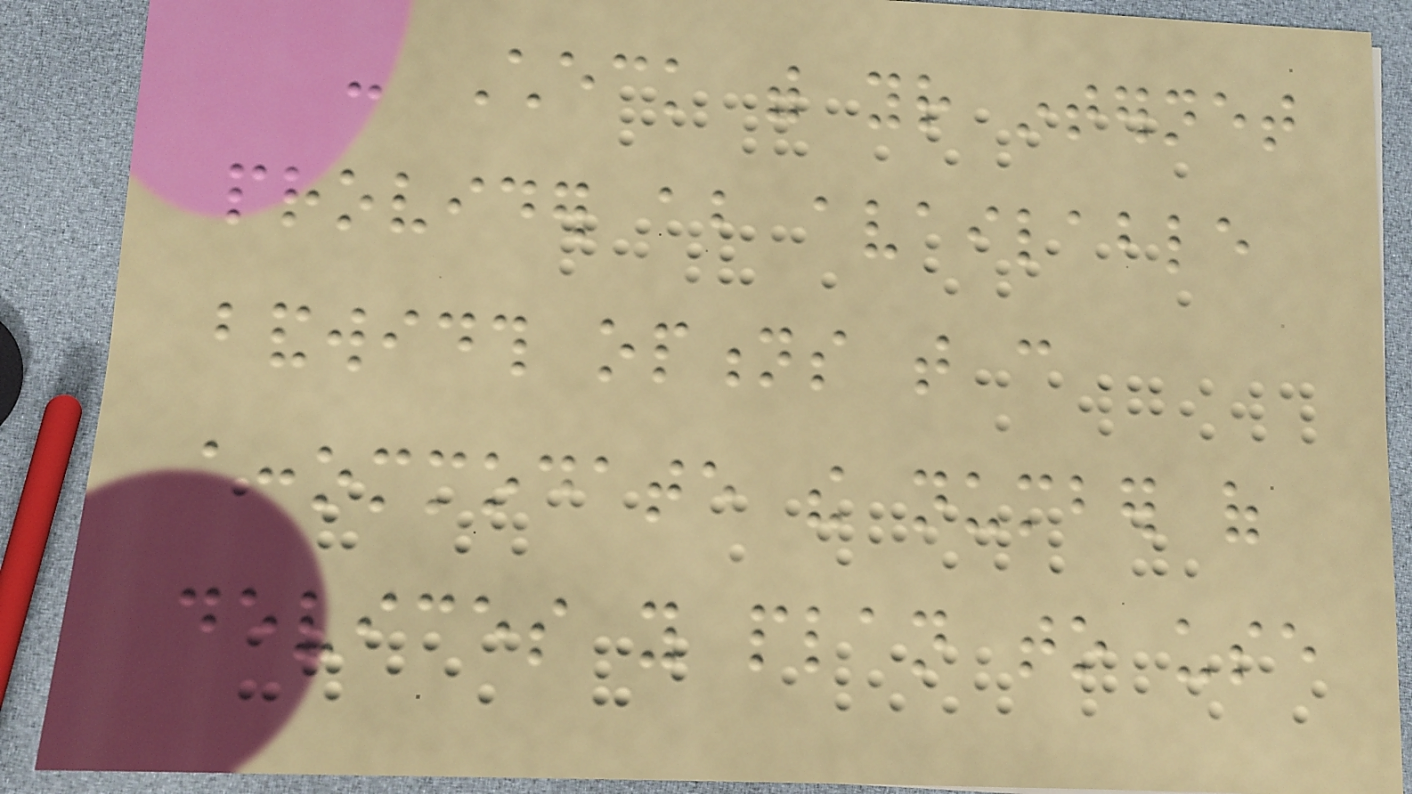- Check with your internet
provider about available
bandwidth options that can
accommodate the number of
devices you plan to use
